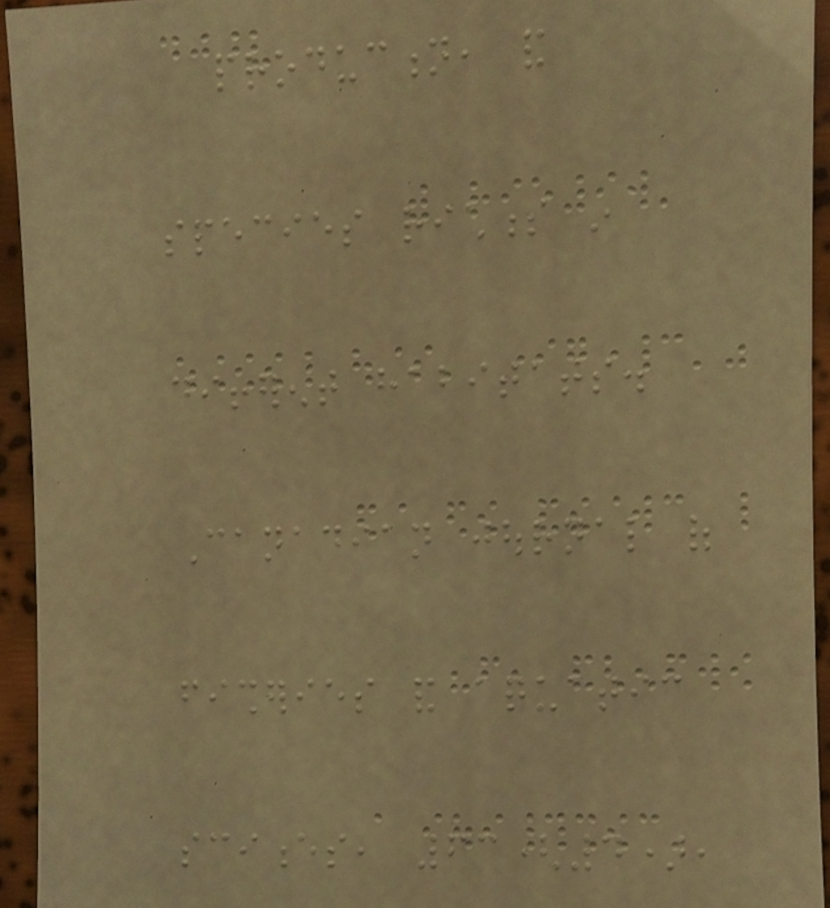production, and
species richness in
different habitats.
Canadian journal of
fisheries and aquatic
sciences, 63(4),
